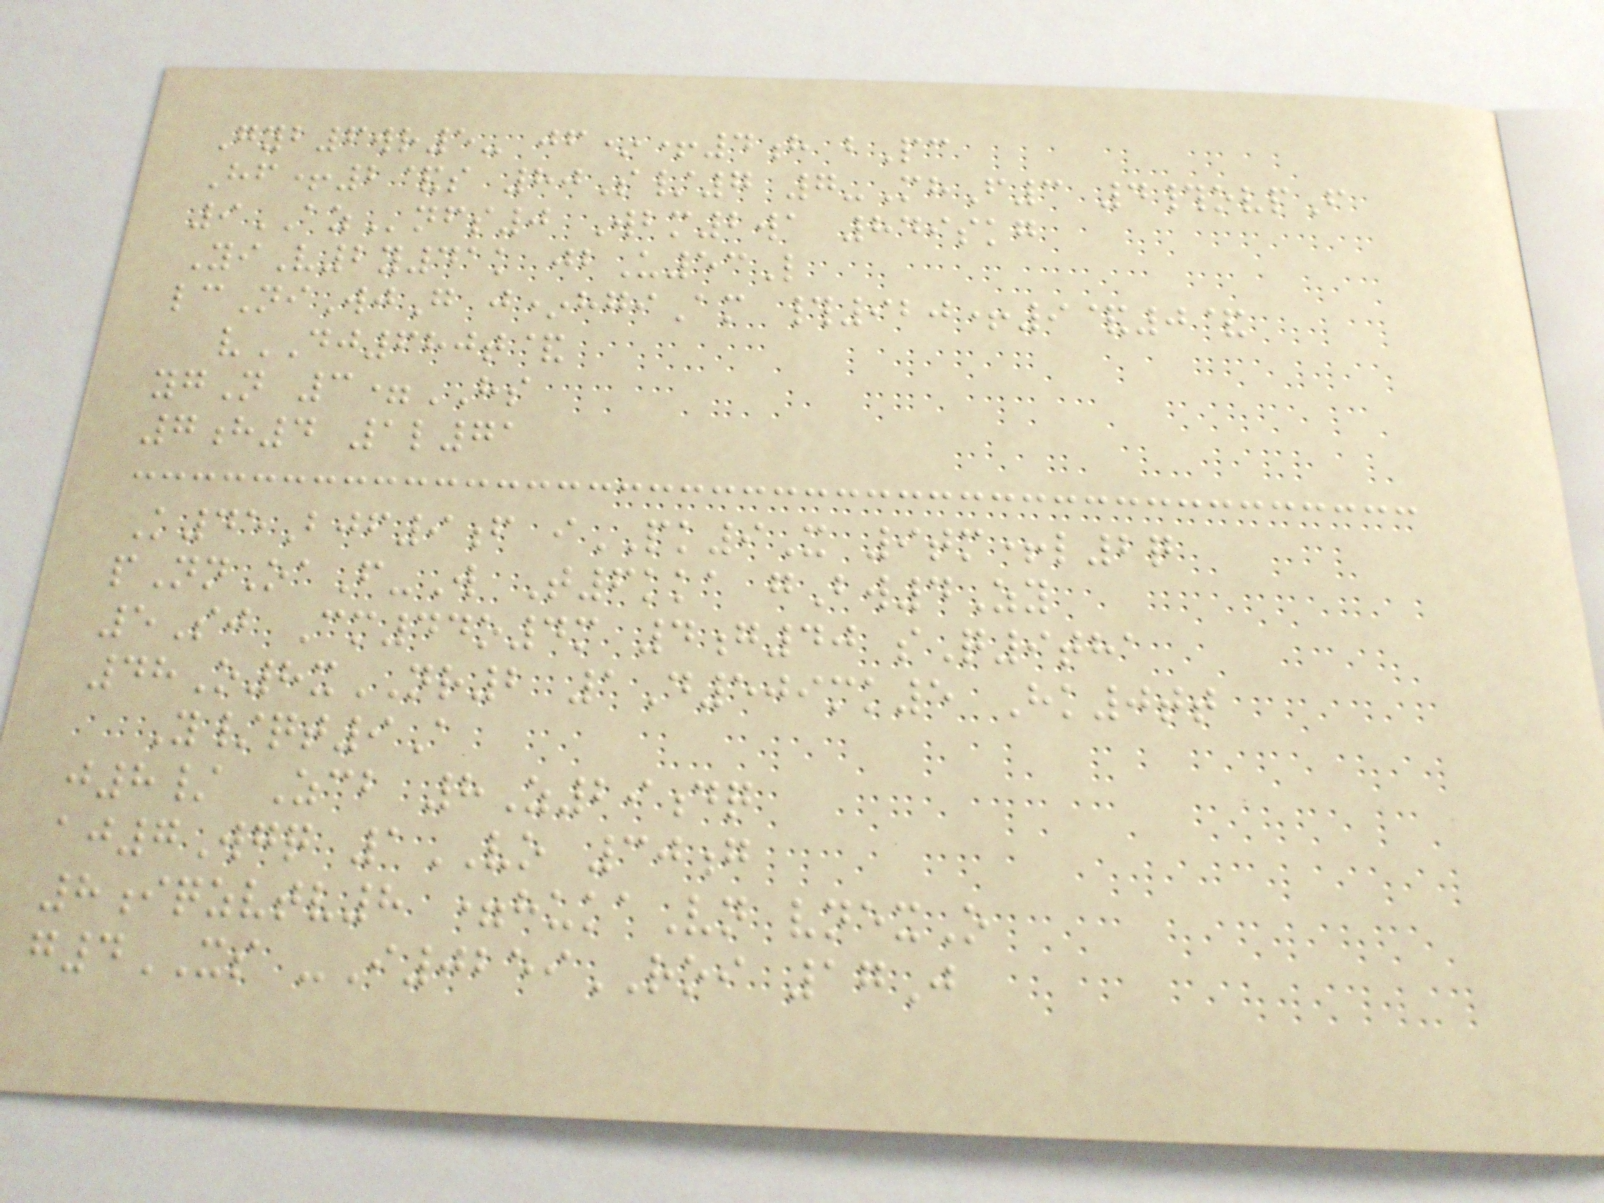Gyb6wr5- jf*+4h bPc
Hf+2&s 80S/7 7-MhF3 4#ovpF
9AZnfs0 Wbm2wa 849skg
YiV2y41k jbU53L
lcNiWjG j*hgiAm #920+9&0&
vDJ680t&
ygN 3=HS
7h4 1l71
K45Bjf9f iPK9X 9tm+l2q
pNnOaF-W T6kka gBw4Zy
5Sj Cm44o4m 4g40 sQ9tha
48O8xNR2 1D509mk5 Hk0tt
Y/qt9A
j8/ Zcb 8Z29dq
aj7Wgq 1VO 30g
8iqzvtv8 =hukaVn vnexO
g4XS -I0259ROI 17J
